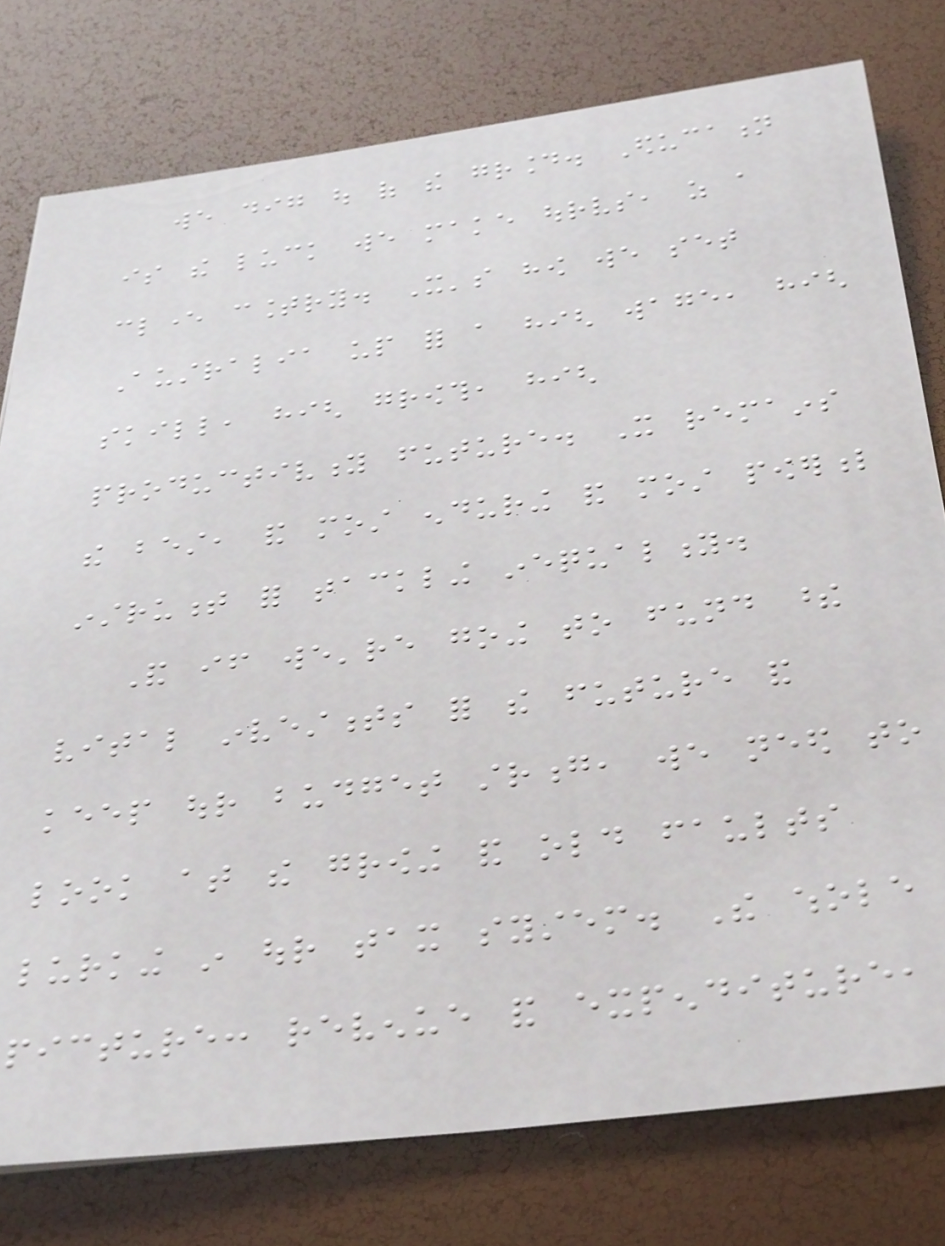we dig out of the ground. Education
is the luck we make ourselves, as a
clever country. It's how we set
Australia up for a high wage, high
skill, high growth, high
productivity future. It remains
the best, and most enduring and most powerful
instrument for tackling inequality.
And if we're going to fund these
vital investments for the future and
keep our budget strong, we need to
look at the growing and old faults
lurking in our tax system. The whole
picture: revenue and expenditure,
